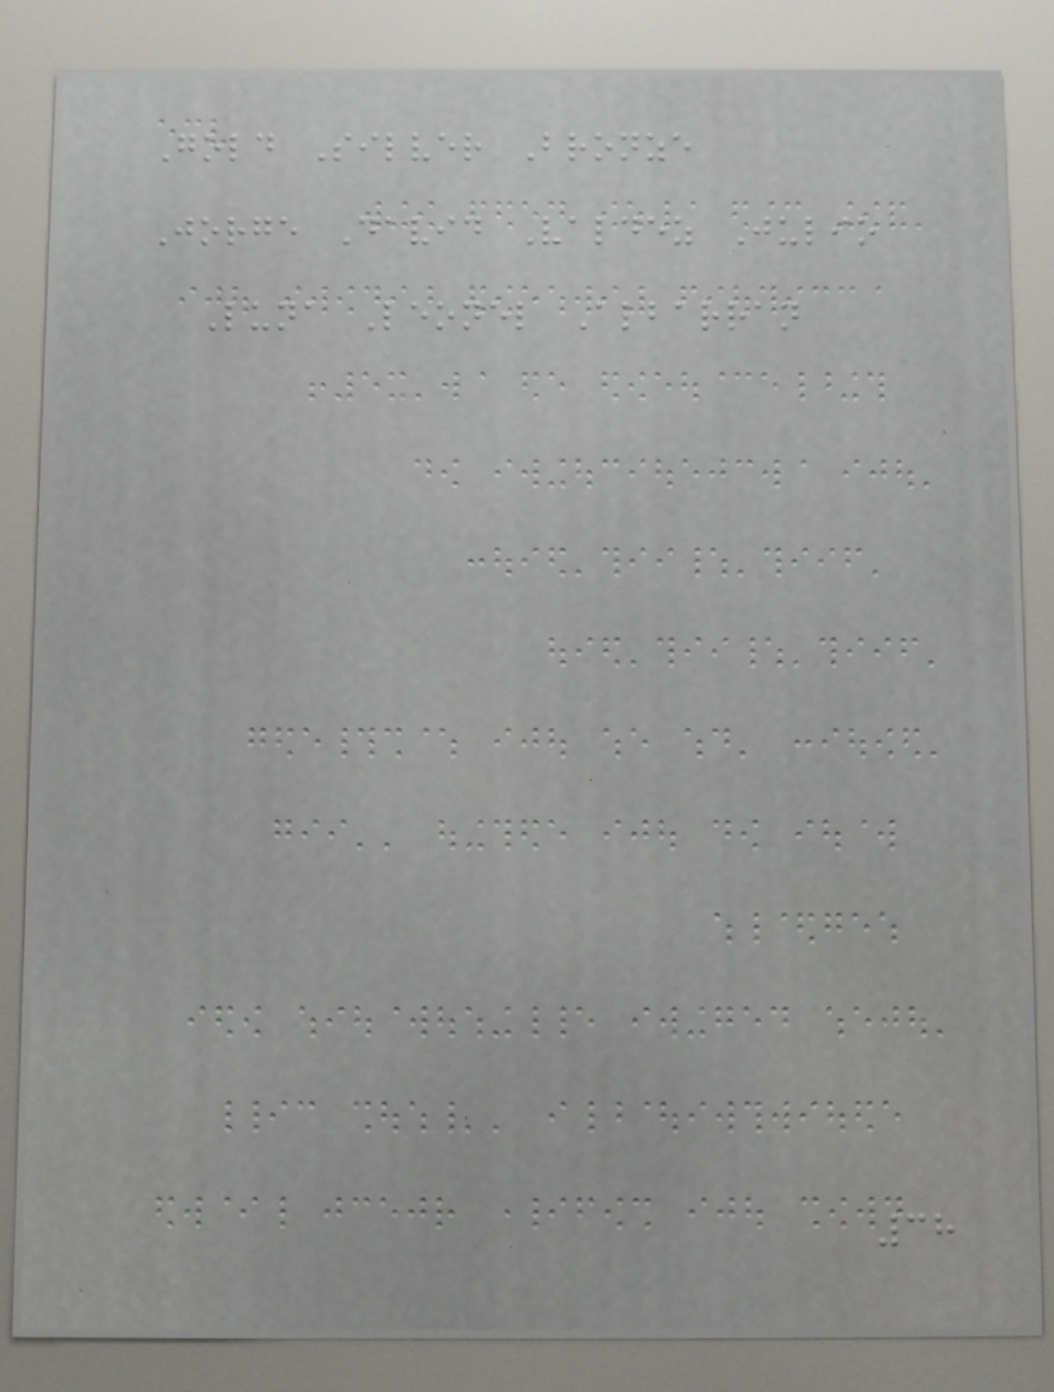Gold Silver Bronze
Jorge David Valdez Julio
Luna Leonel Albarran
38
